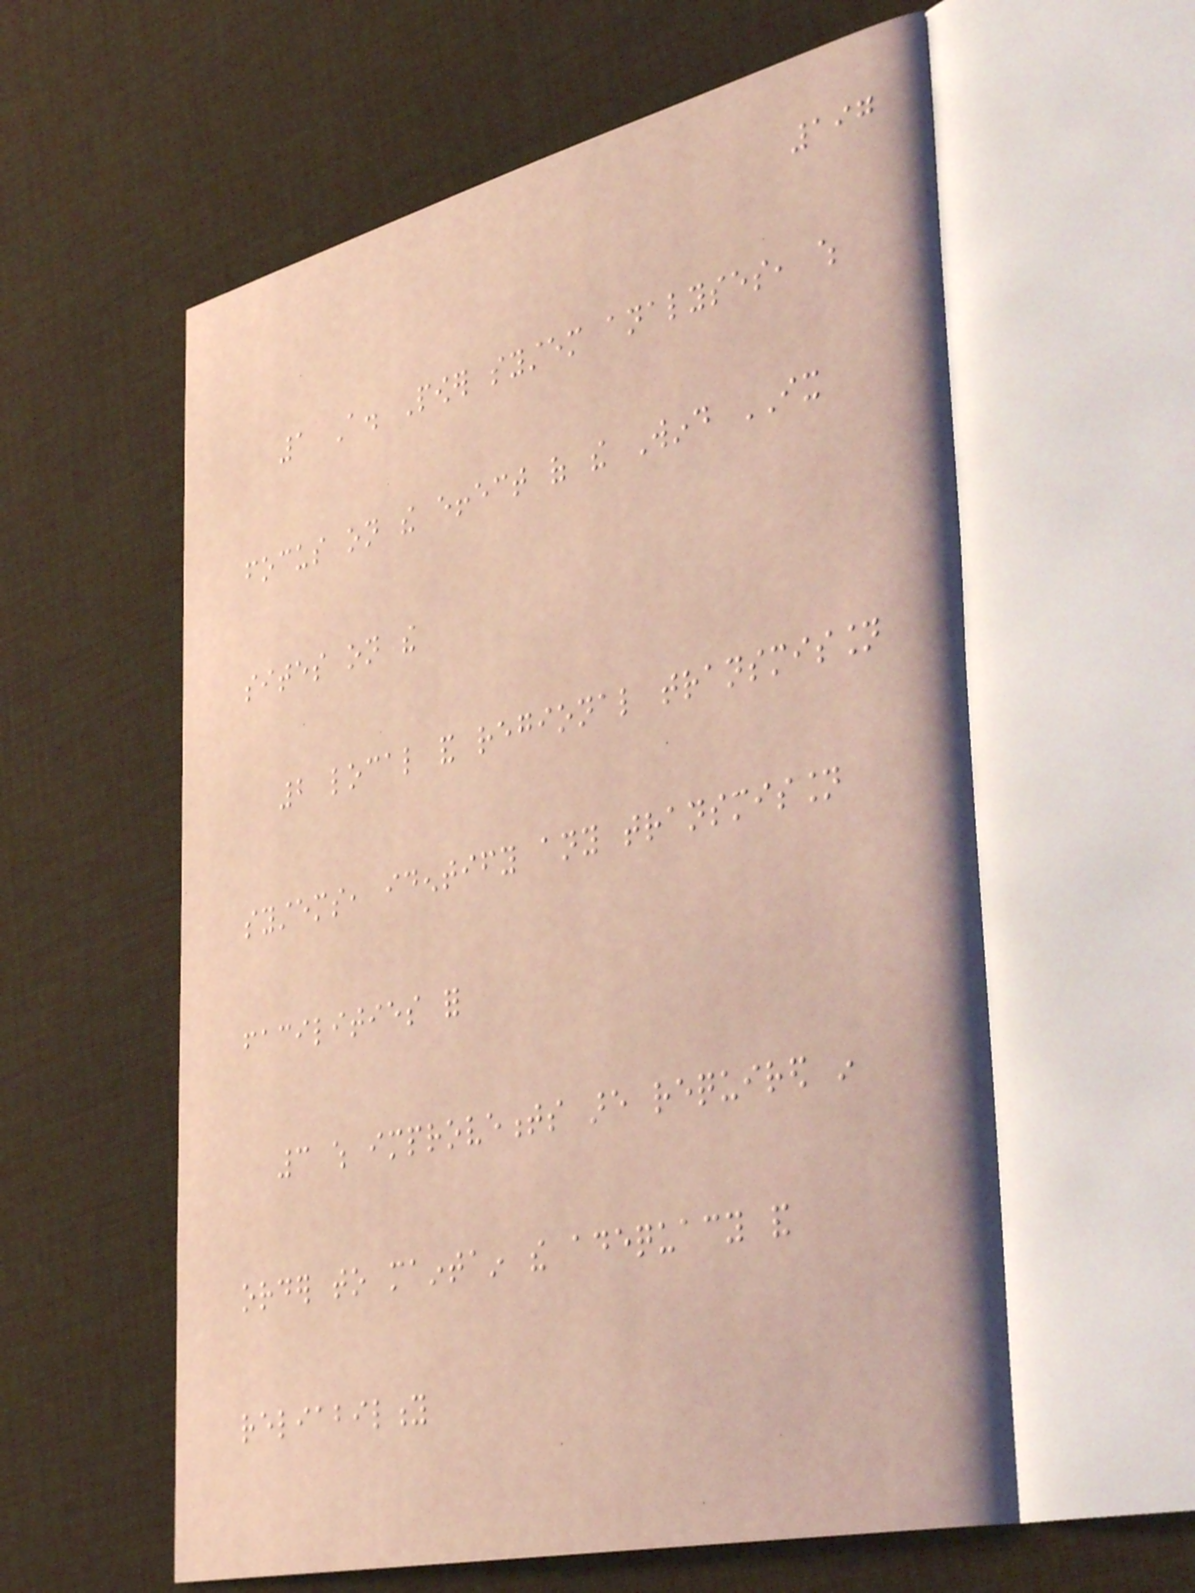197
1 A. Power system analyses, which
focus on the effect of the Wind IX
sites on the
2 local and regional transmission
systems, identify any transmission
facilities for
3 which improvements are required in
order to maintain the adequacy and
reliability
